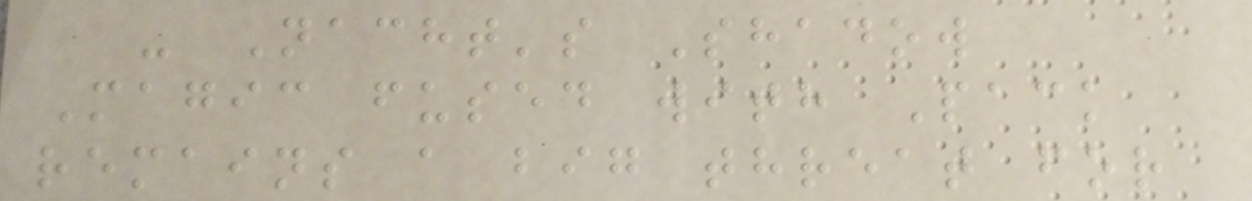- Nacht's Shadow
Magic fused with Pack
remains a big threat for
